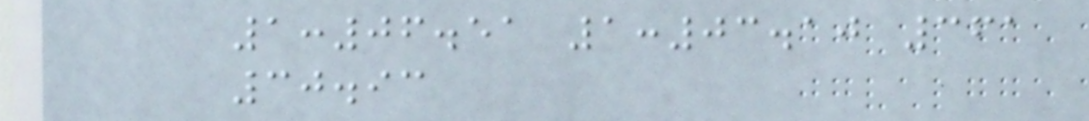1:06.51 1:03.10 361
30.93
